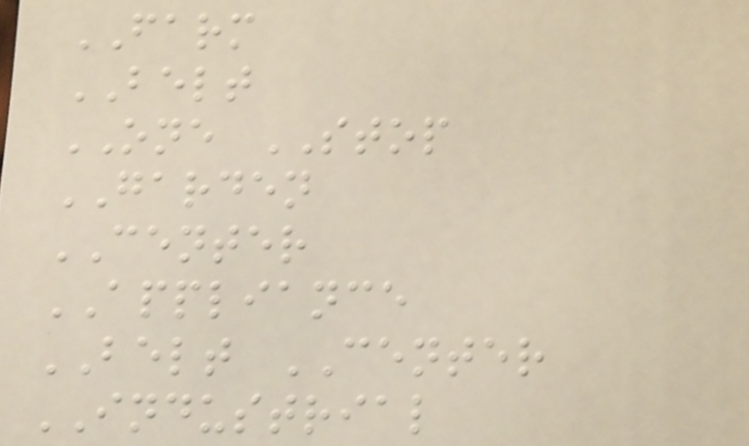FARM
BELT
ONE STOP
GARDEN
CENTER
APPLIANCE
BELT CENTER
INDUSTRIAL
